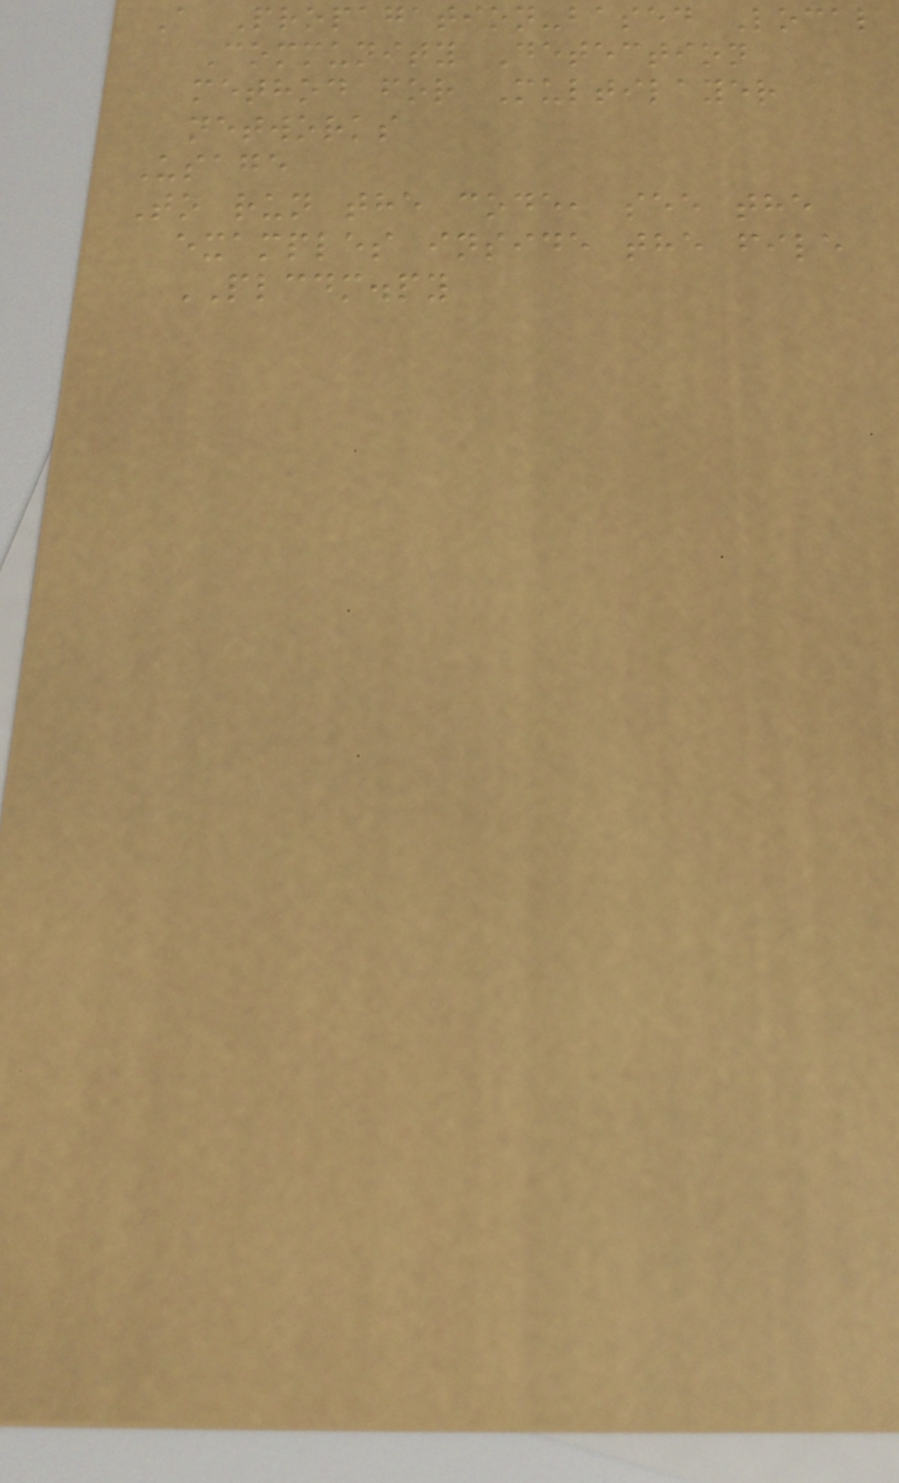A Propagation-based Local
Community Detection
method for Multilayer
networks
Usage
To run the code, see the
examples inside the file
PLCDM.py
